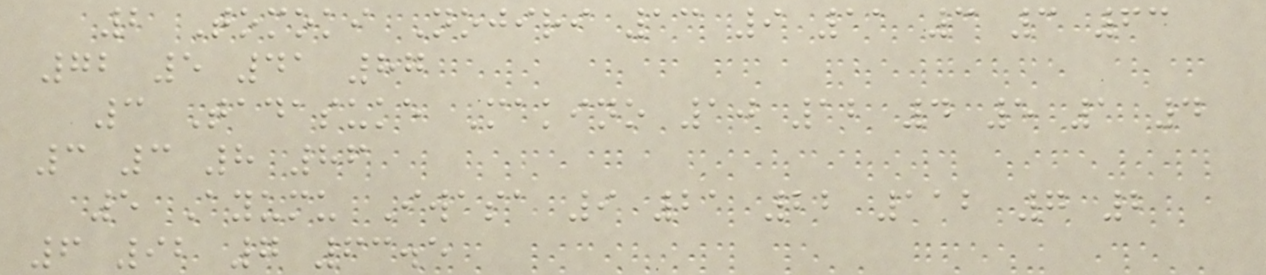2 Tomoki Nojiri 13 9 11 3 3 63
72 5 41 87
3 Tadasuke Makino 10 12 4 5 1 4
3 3 8 86
5 Ayumu Iwasa 9 21 22 112 7 2
6 92 7 63.5
